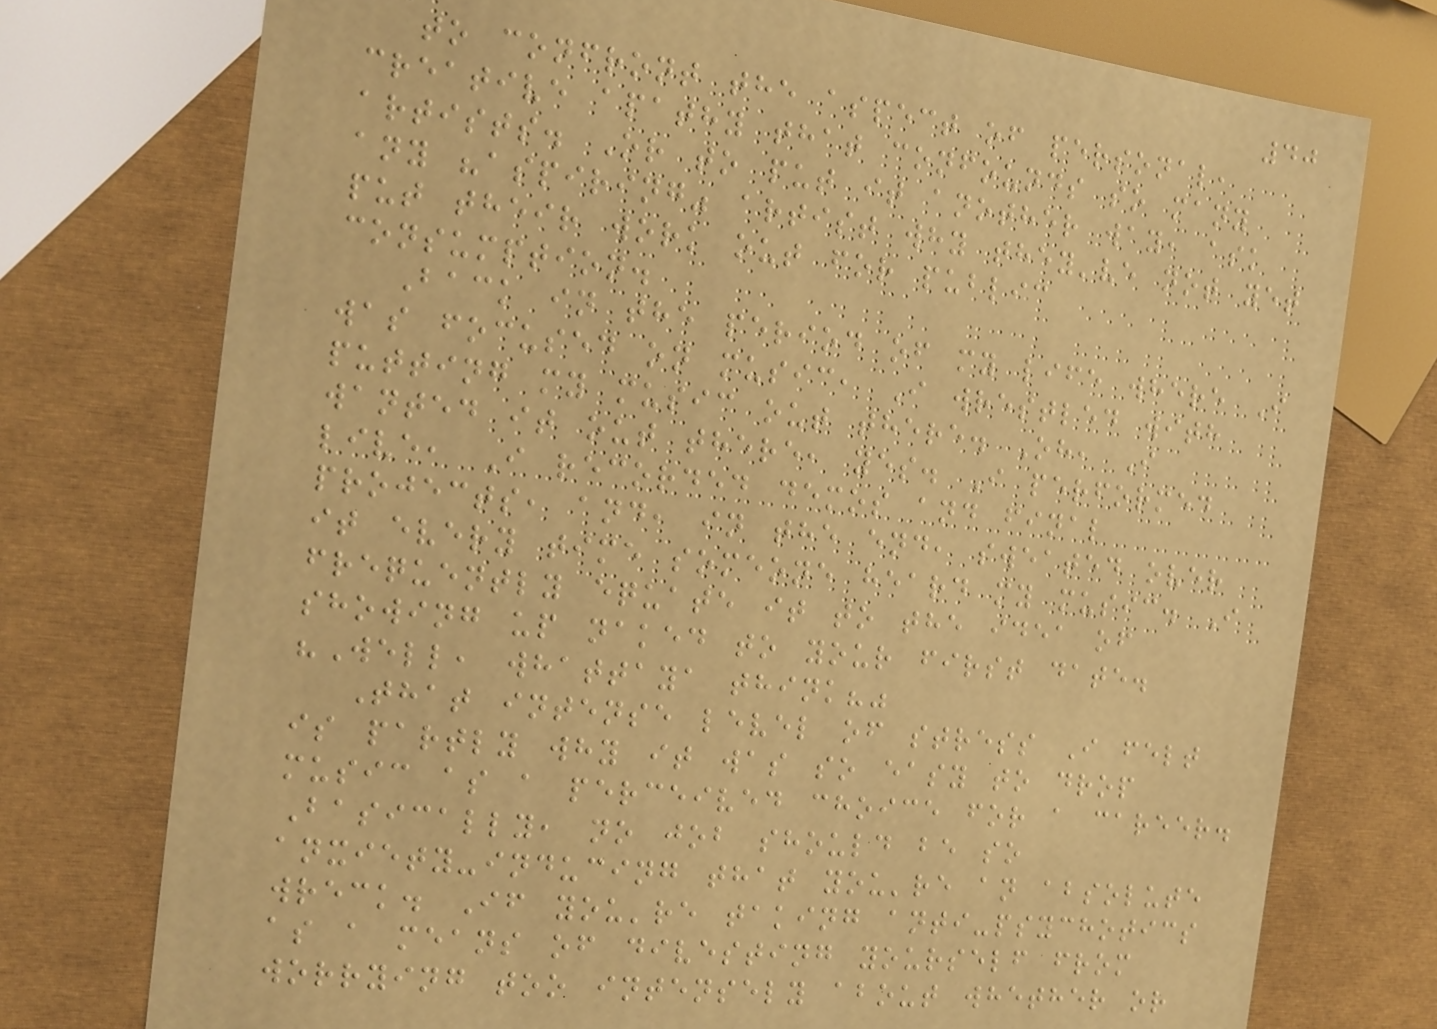40
to confront the aspect of personal,
creative apathy that confounds so many
artists. Or to put it another way, ask
any "aspiring" artist why they've not yet
put their work out for public
consumption.
Back in the period of my life where I
was focused on music, I wrestled with
putting my music out there. Oh, I
wanted it out there, yes. I performed
live, I recorded demos and final
projects, and, in the end, sweated over
it every time someone heard my music. I
frequently equate it to the idea of
showing up naked to your first date.
"Well, whattaya think?"
That intense level of stress I felt
is partly why it was so easy to drop
music as a perceived choice for a career.
Basically, no job should be so
anxiety-inducing that you're an absolute
wreck. If you're taking anti-psychotics
as a means of divesting yourself from
worrying too intensely about whether or
